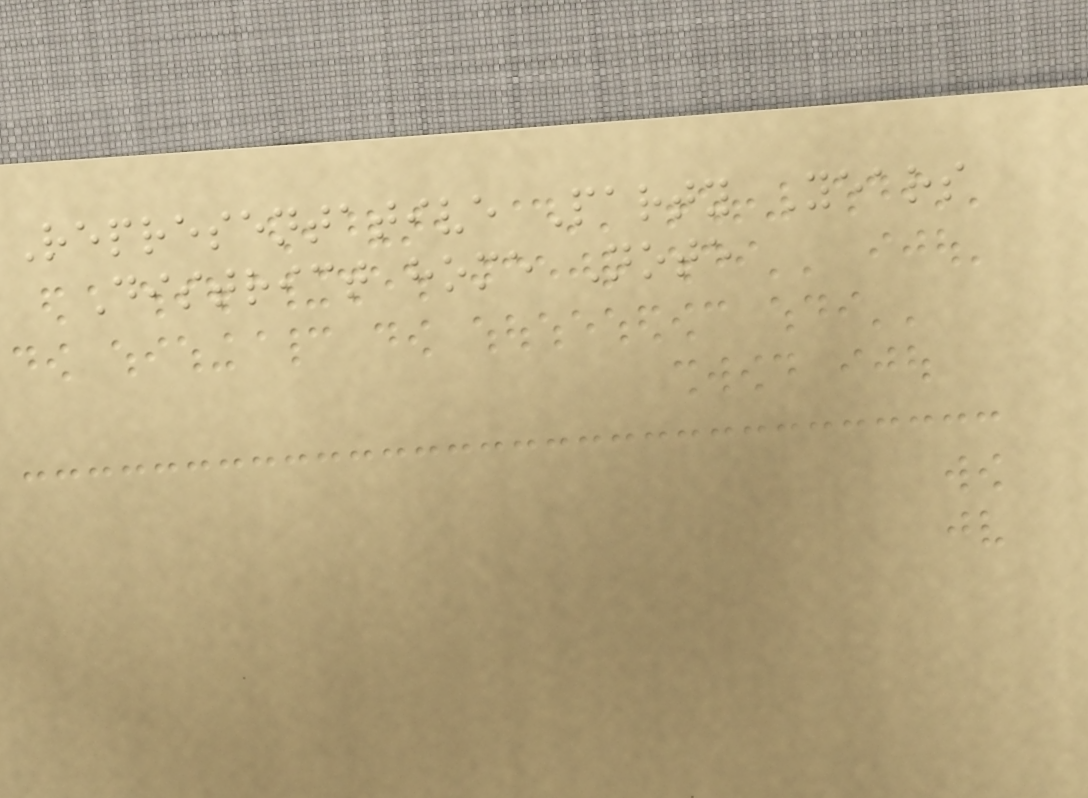Representative Party Years
District home Note
